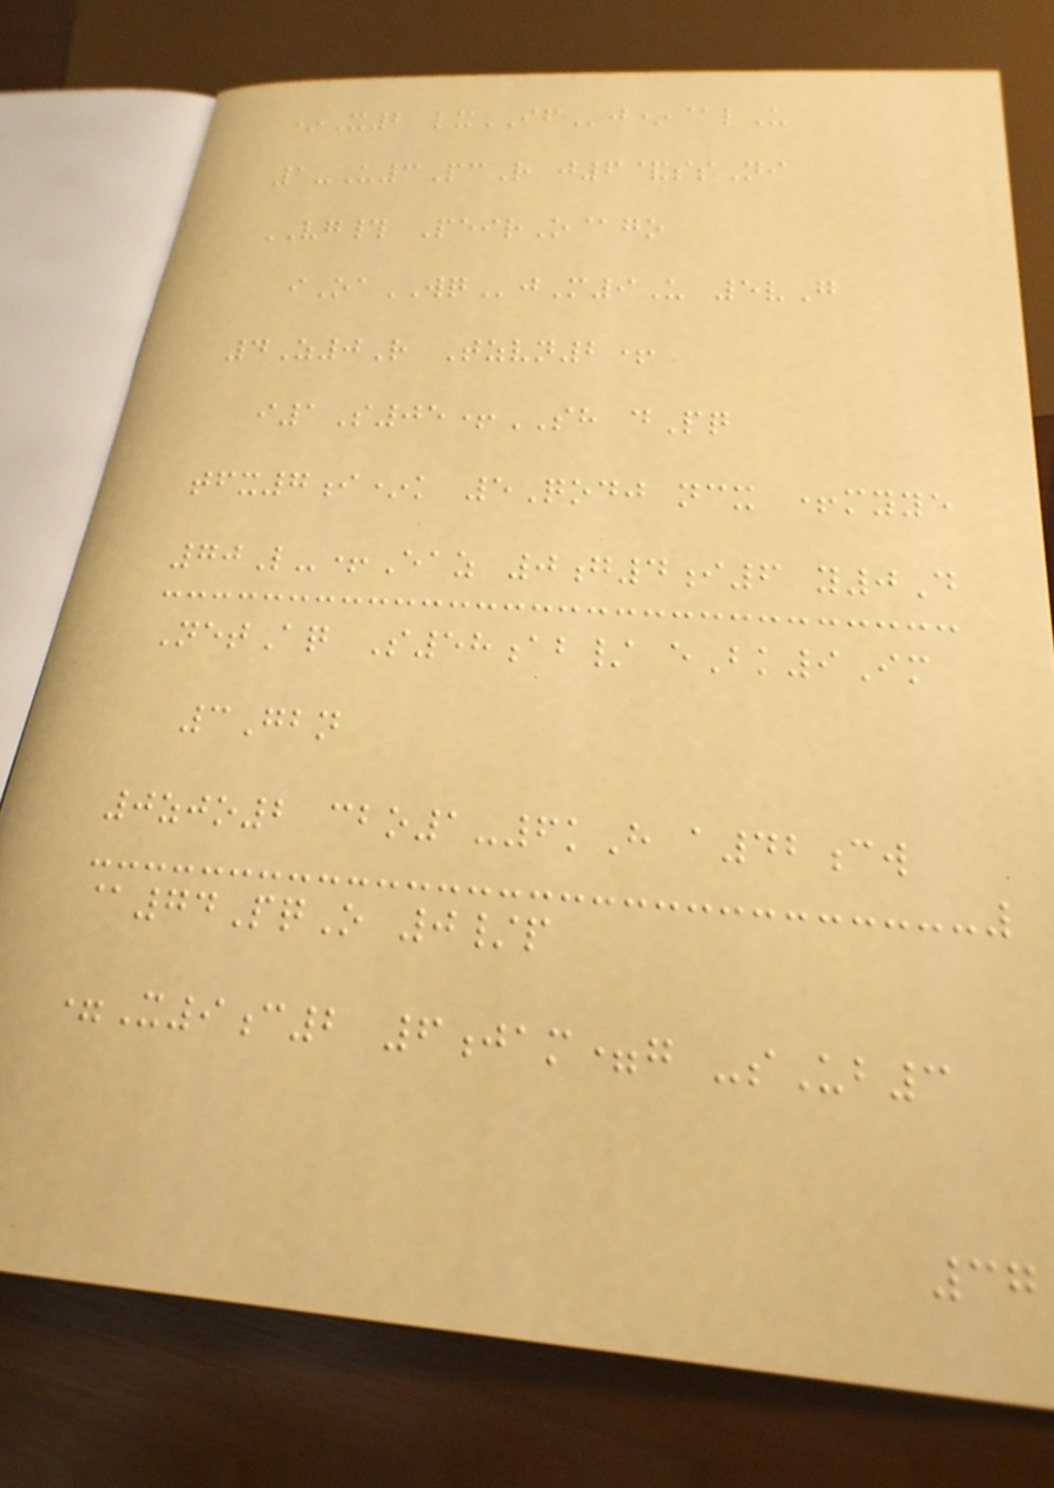*X2 lxIFj*@lU
1-U3PcR j6&ssNi
VG# PeirO@go
iOaWQjM9U 5vG
4Z0R Tzvn2+
i1S05+SH dPq
tfx7i*k 5Qodj ncx +myye
70L-+Eaz 0g4i6 y0D
NetAq S58ab/ eBk9Im
3Gbn
0zjo2 cbo1-6kH a42cw
@74PqO 0/p
=X9c2 6jam=g -sUb3
37
